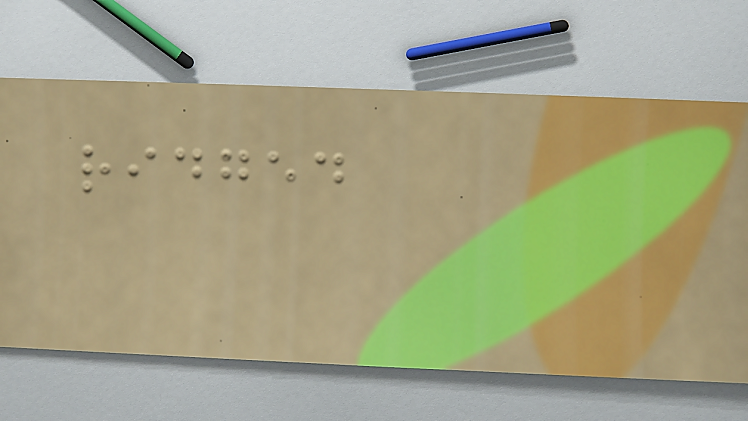ridged
